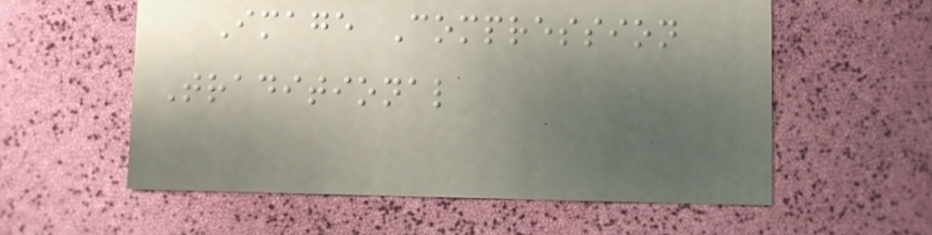Image Compression
Traditional
